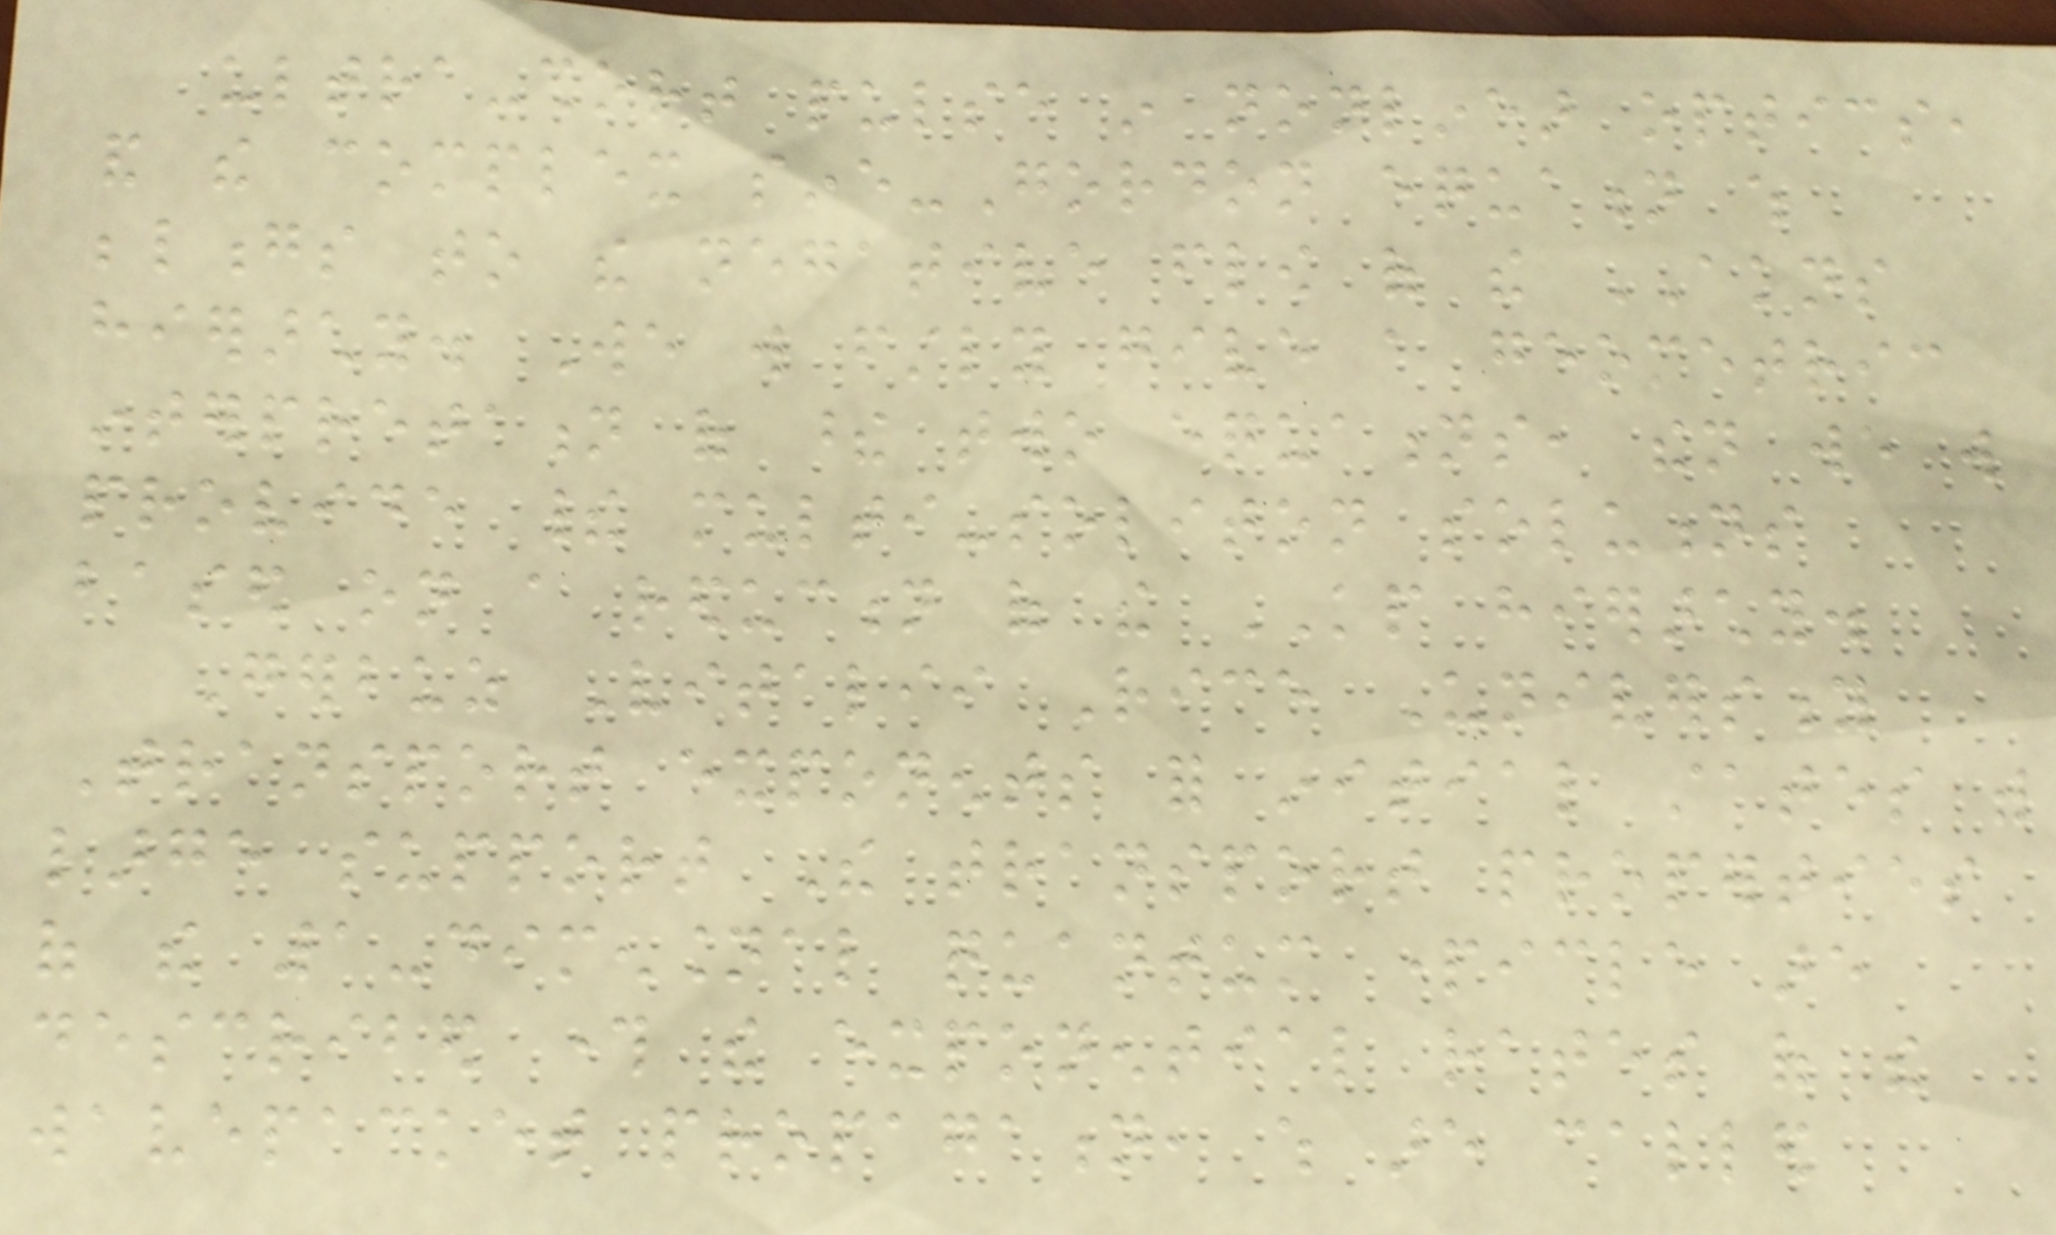ultra-short pulse in nonlinear optics,
and the complex sine-Gordon equation which
belongs to the negative flow of the AKNS
hierarchy. We will firstly give a geometric
interpretation of these two equations, then we will
provide their multi-soliton solutions
based on a reduction of the KP hierarchy.
Gerbuz Vitalii Rice University
Transport exponents for initial states with
large support The transport properties
of the 1-dimensional quantum particle are
described through the exponential rates of the
wavepacket propagation, which are called
